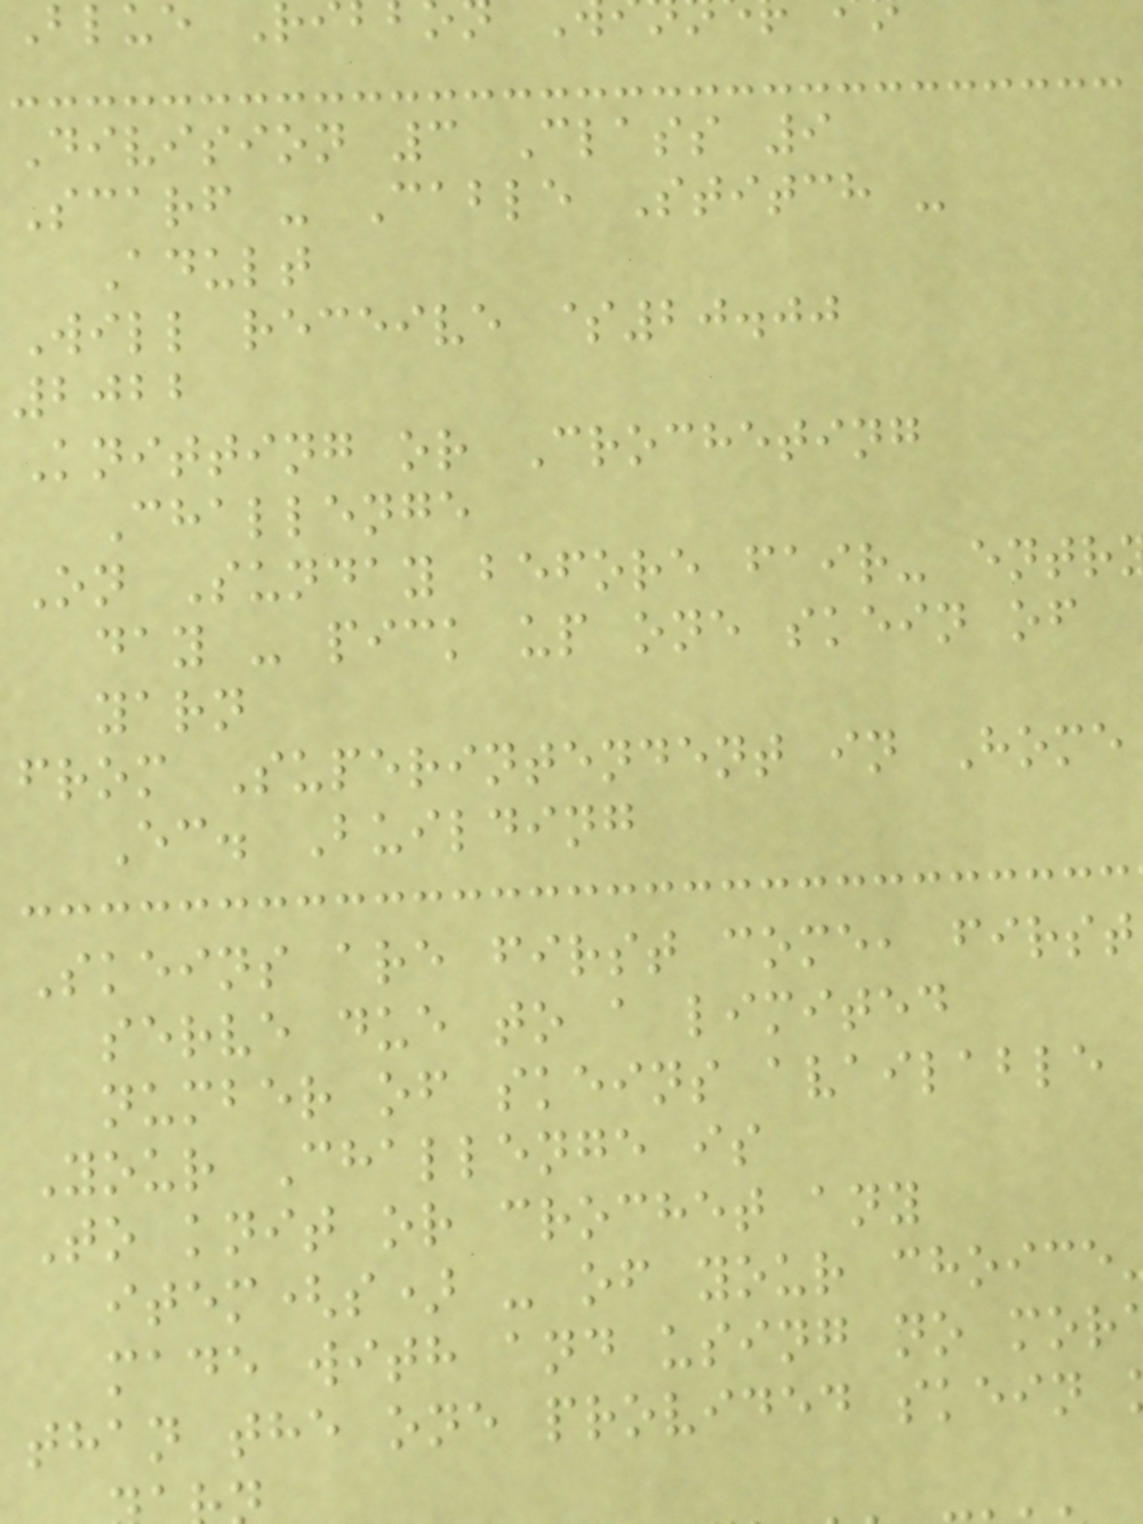Division 3 Class 9
Scarf - Cable Stitch -
Adult
Will receive $20.00
2022
Knitting or Crocheting
Challenge
On Sunday before fair- entr
day - pick up one skein of
yarn
from Superintendent in Home
Ec. Building
Skeins are first come, first
serve due to a limited
number of skeins available
Your Challenge is
To knit or crochet any
item(s) - of your choice
made with and using no mor
than the one provided skein
